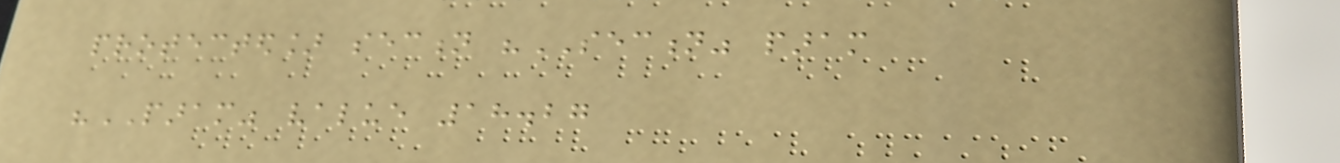protected] section "SECTION" param
"PARAM" value 18.27
